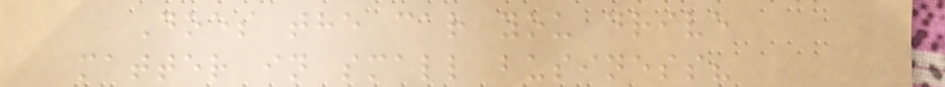Does the car you drive
matter in small business?
